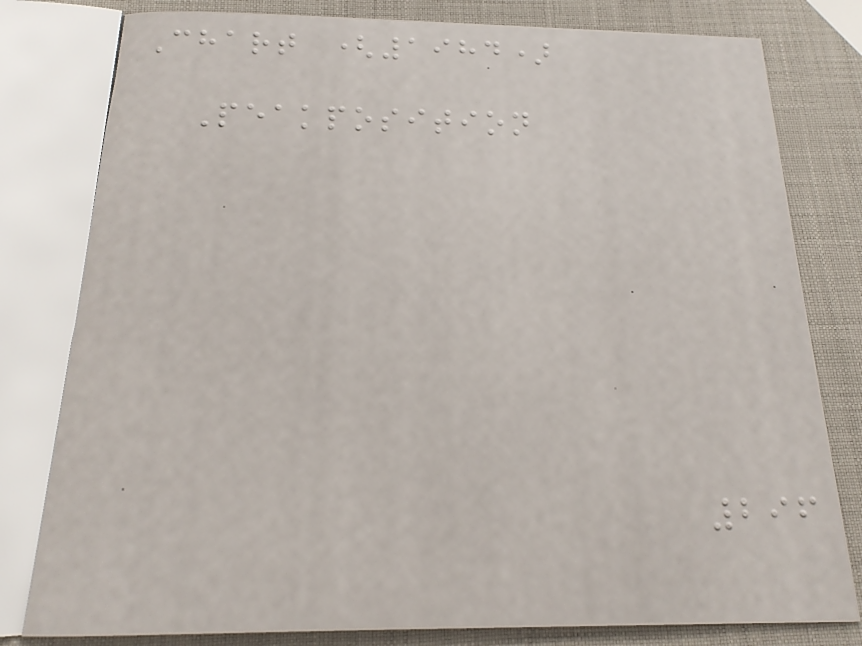Chart (1984)
Peakposition
296
